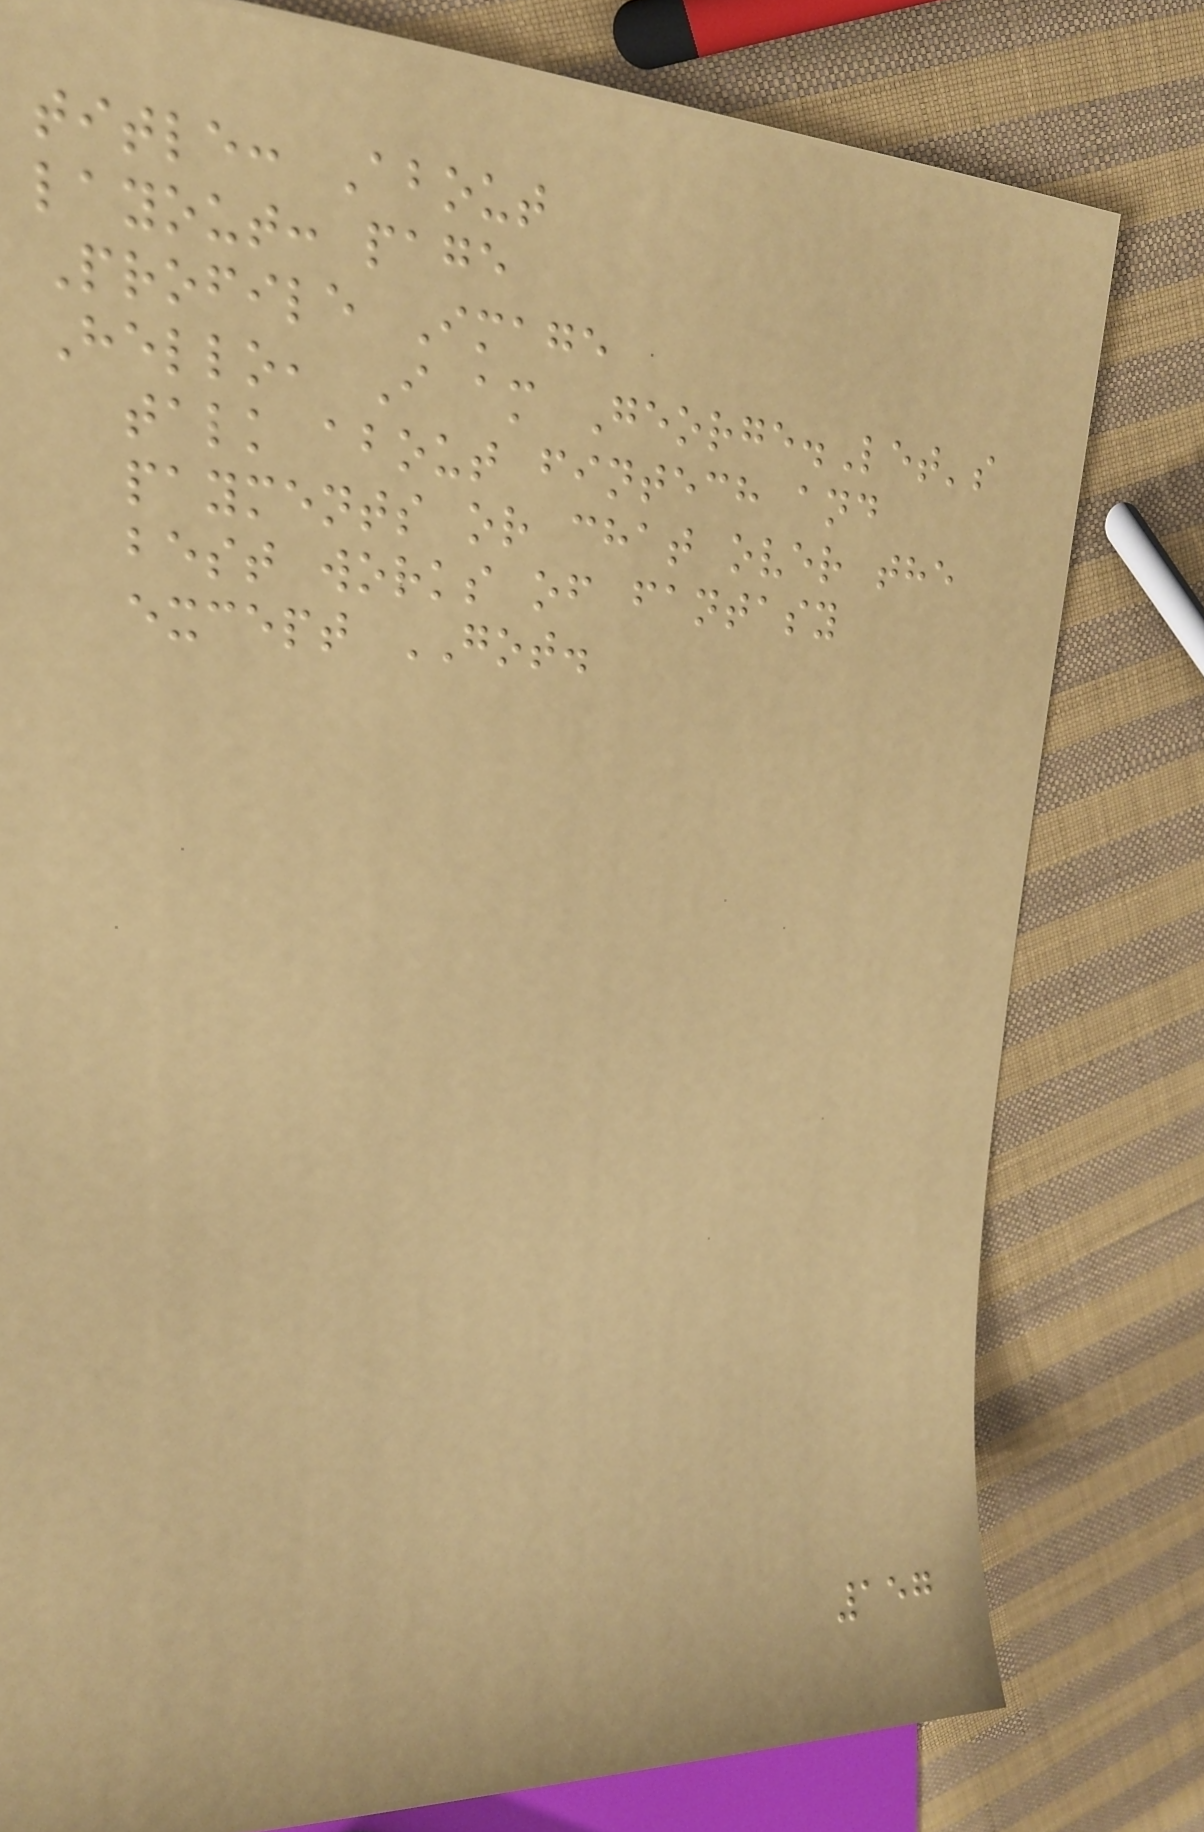title: About
layout: page
Profile Image
Hello, I am George.Let's
talk about fintech and
payments or chat over the
best works of fantasy
except GOT.
157
